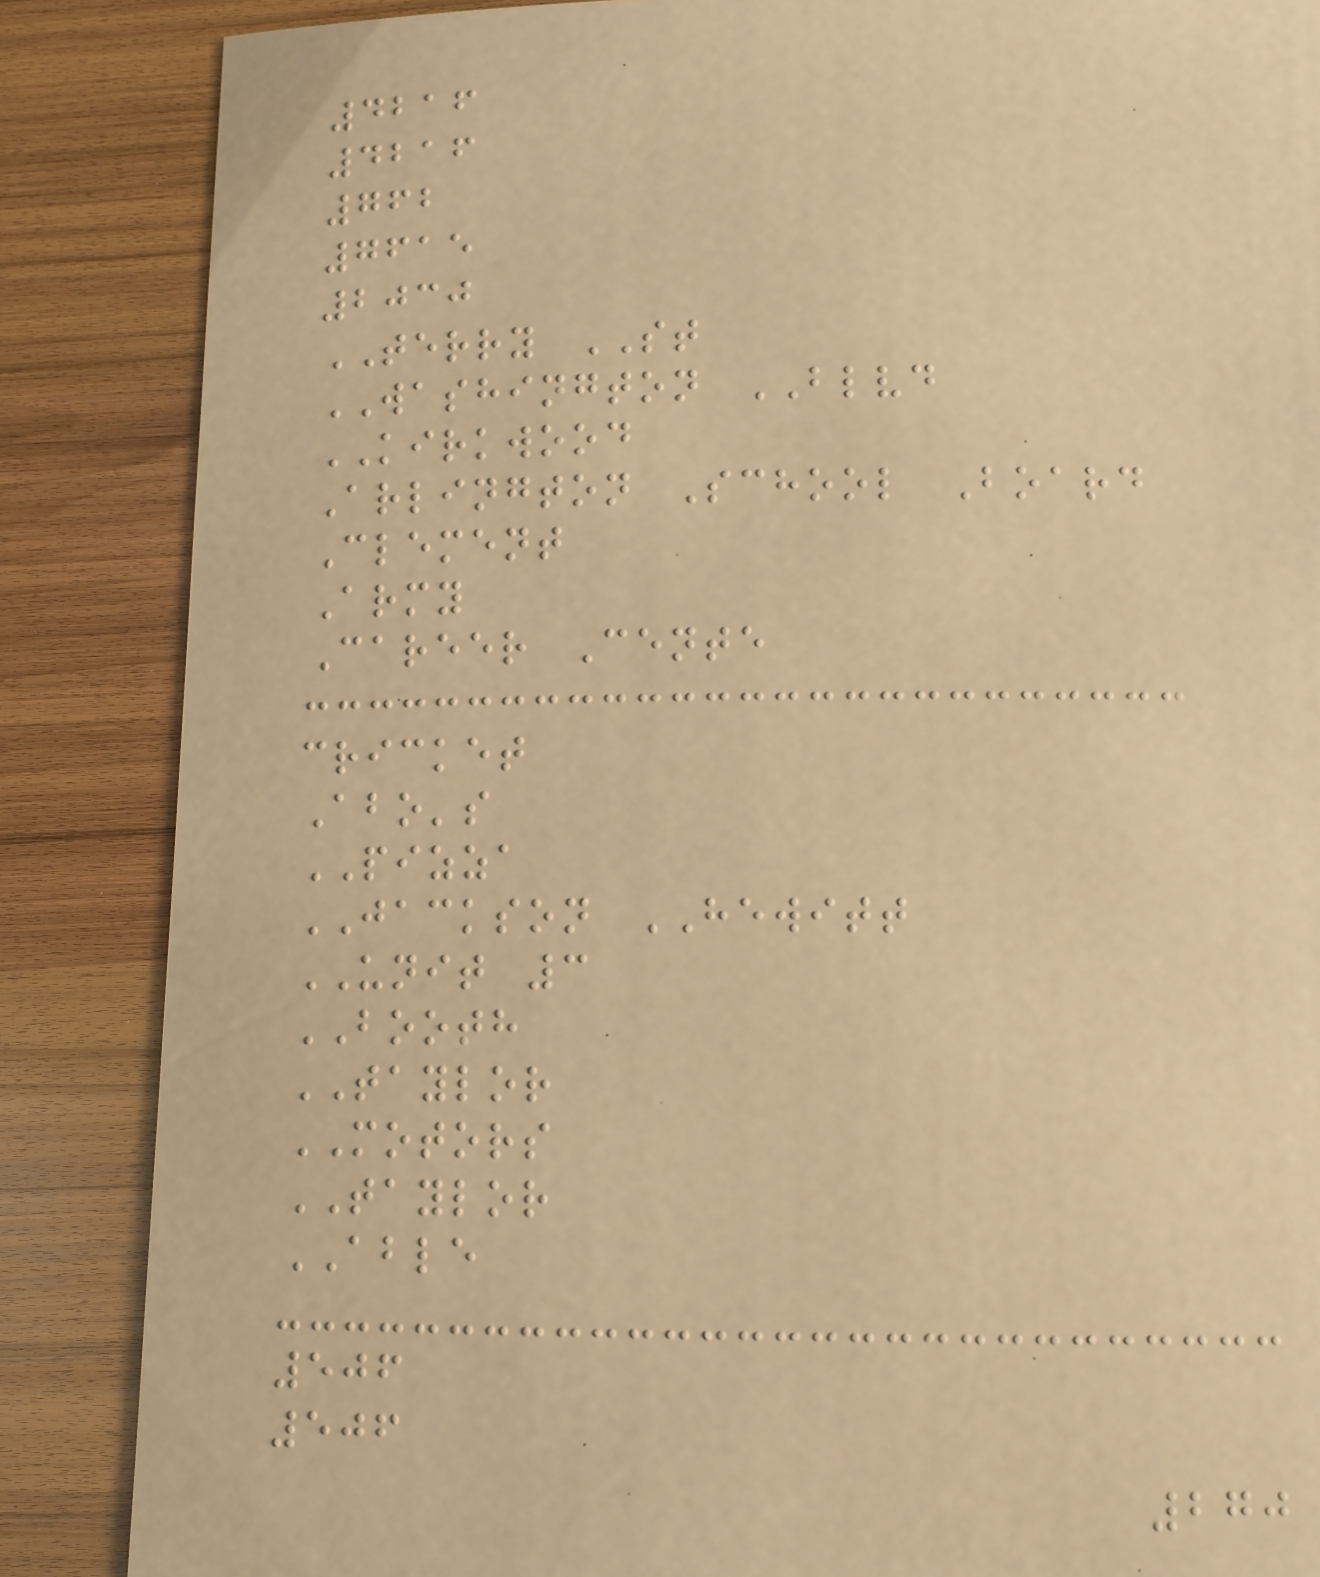4216
4216
762
7615
2030
TERRY ST
WASHINGTON BLVD
KIRKWOOD
Arlington School Board
Clement
Army
Career Cente
cricket
Abo's
PIZZA
JACKSON HEWITT
UNIT 3
BOOTH
TAYLOR
MOTORS
TAYLOR
ABLE
506
506
270
